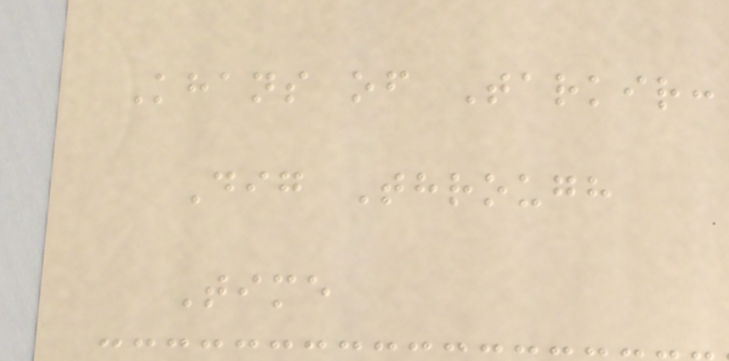Khans of Tarkir:
Dig Through
Time
